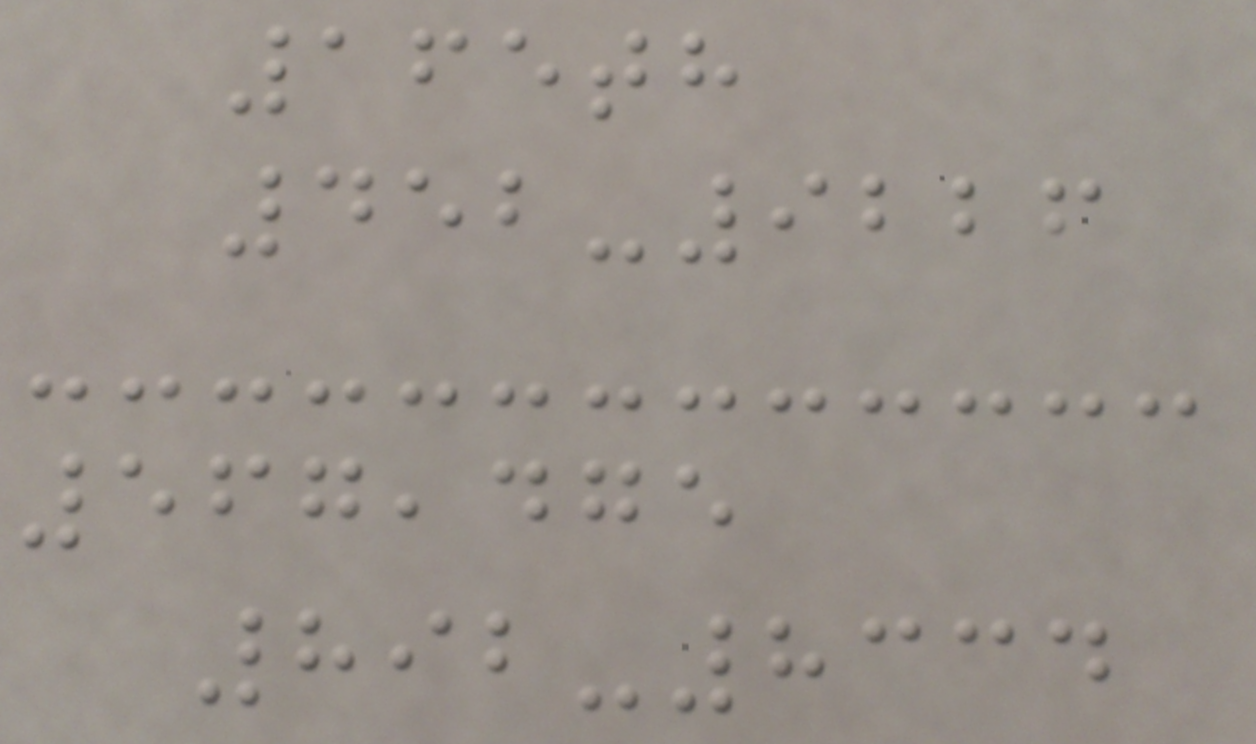165th
452-9226
567,475
892-8334
